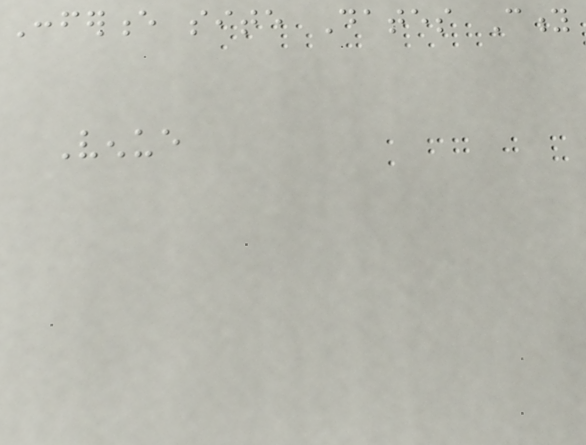Conference site Dates City
Venue
